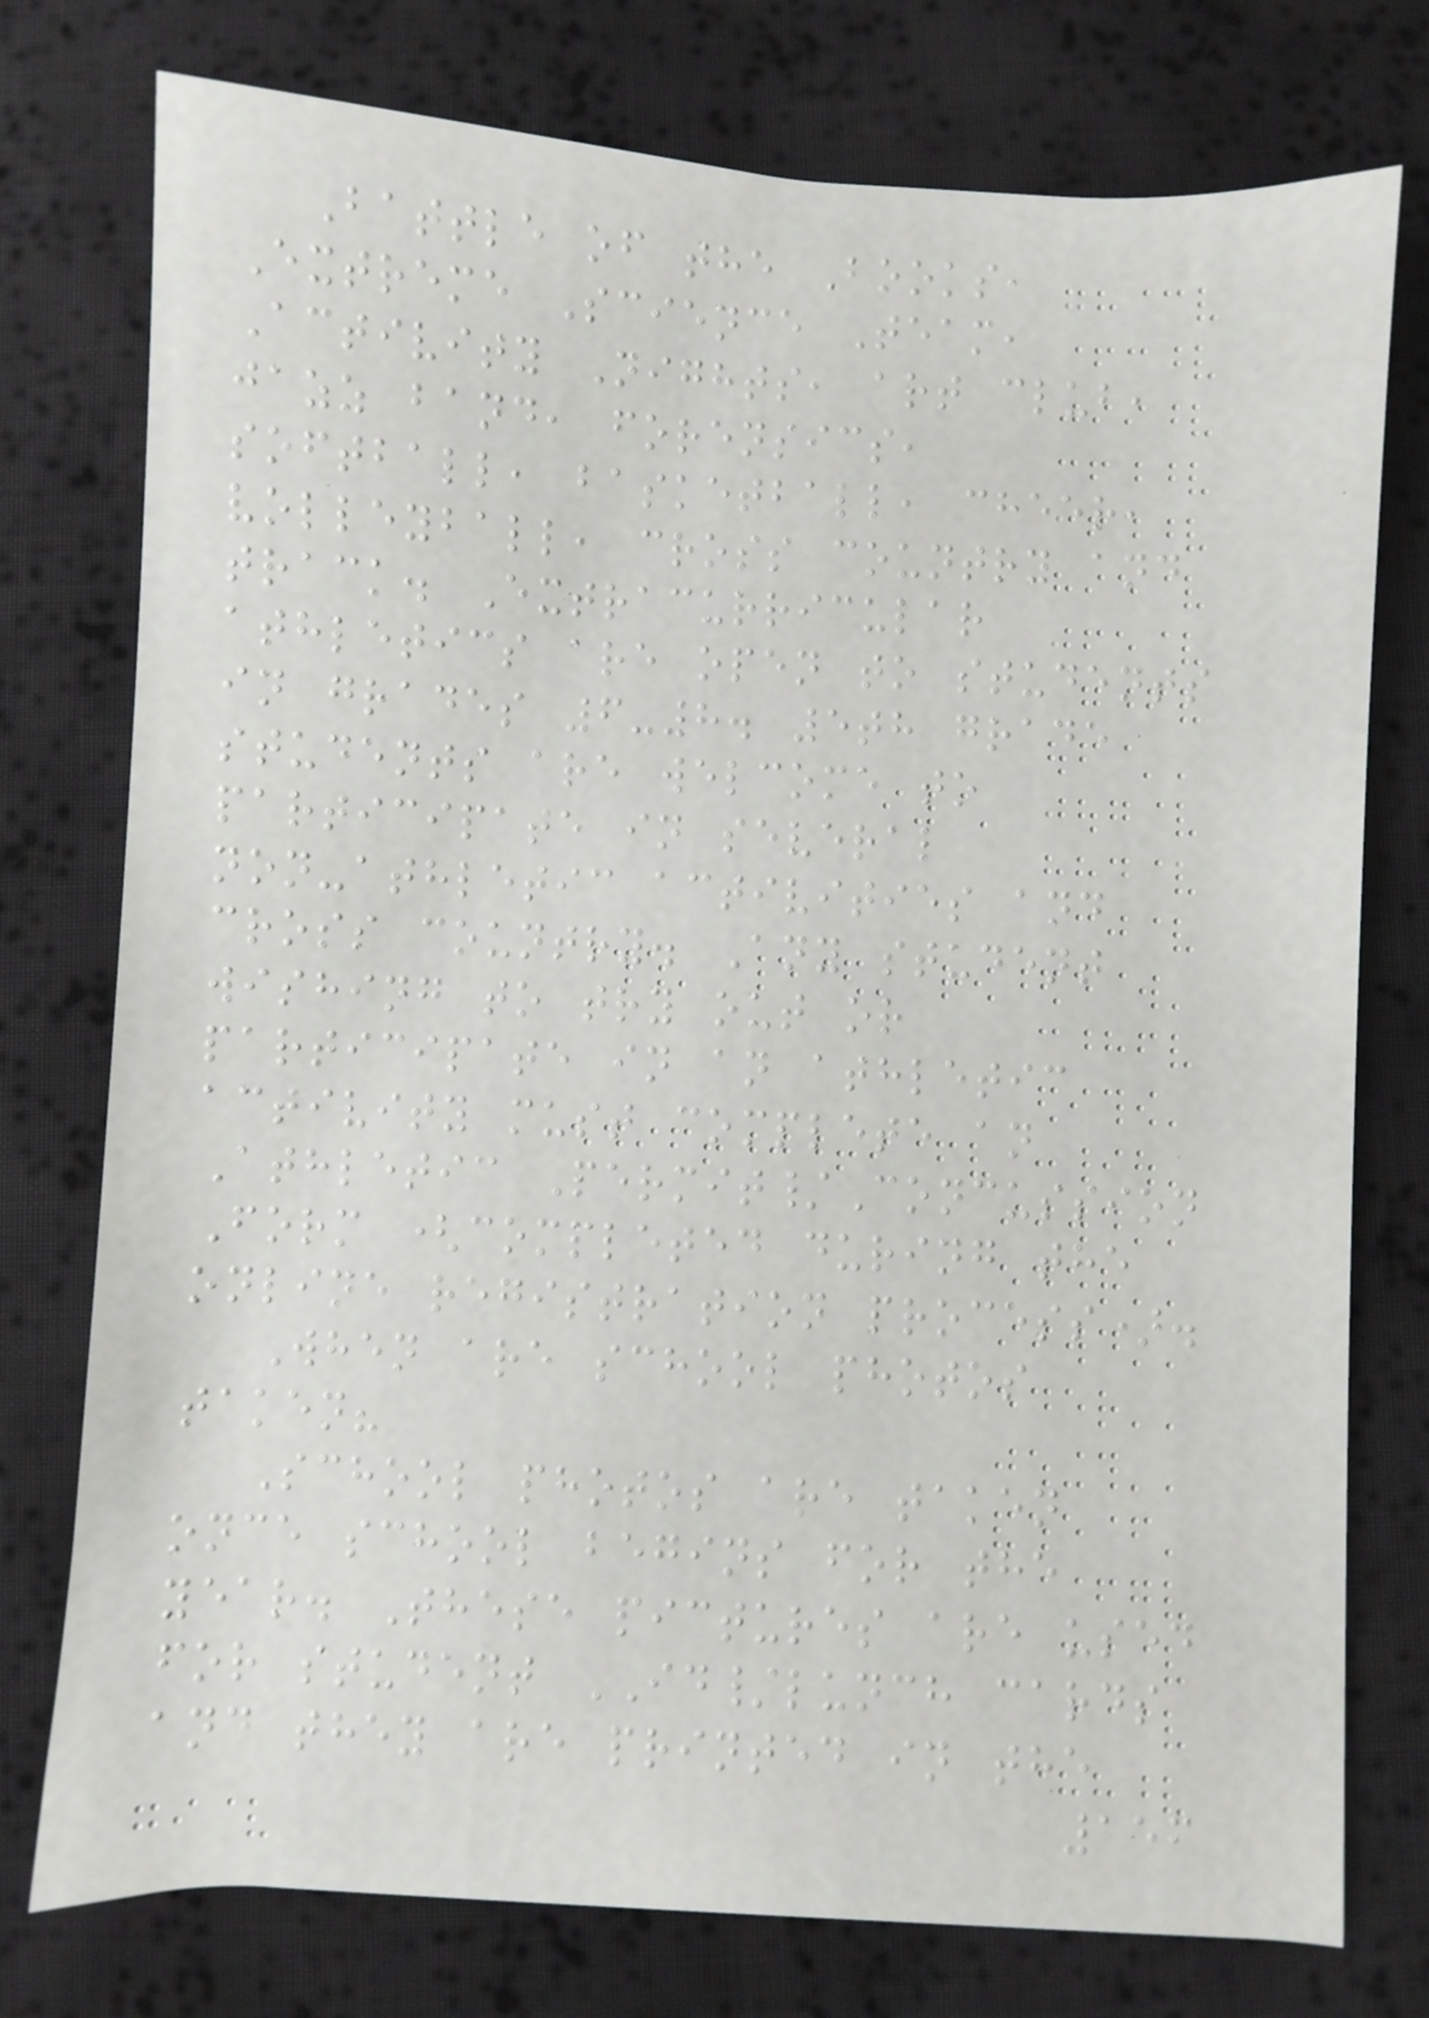Battle of the Books,
Extreme Science Team,
Activity Nights, art club,
jazz band, forensics,
softball, basketball, cheer,
volleyball, cross country and
track. Extracurricular
athletics are open to students
in grades 6-8. 5th grade
students are welcome to
participate in several
non-athletic activities and
cross country. Any student
wishing to try out or
participate in an athletic
activity must complete an
Athletic Permit/Concussion
Form (completed during the
online registration process).
When are school photos
taken?
School photos are taken
once school begins for the
year. These pictures are used
for student ID/lunch cards
and they are printed in the
156
